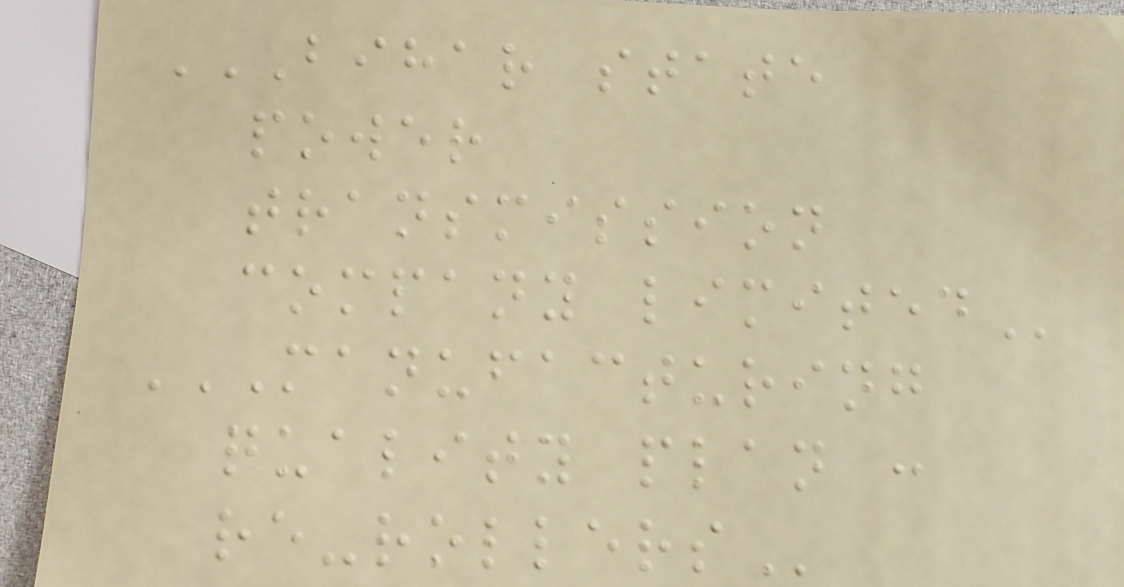BIHAR STATE
POWER
TRANSMISSION
COMPANY LIMITED
MANUFACTURING
QUALITY PLAN :
RE-ROLLERS
